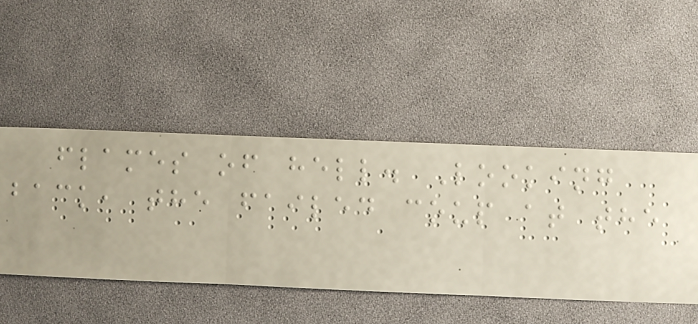flames of hell. Looking
back, the failed coup at the
